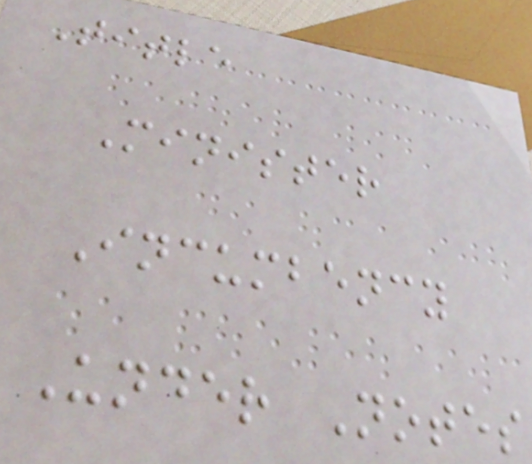Title
Minister
Incumbency
Under Notes
